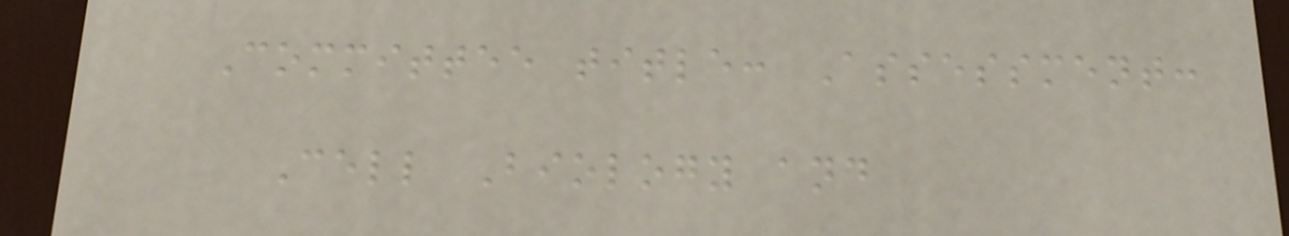Committee title: Assessment:
Cell Biology and
